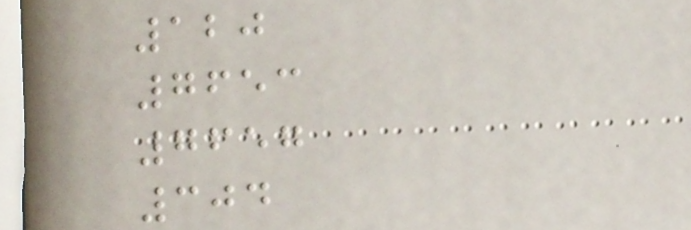120
7653
7657
304
